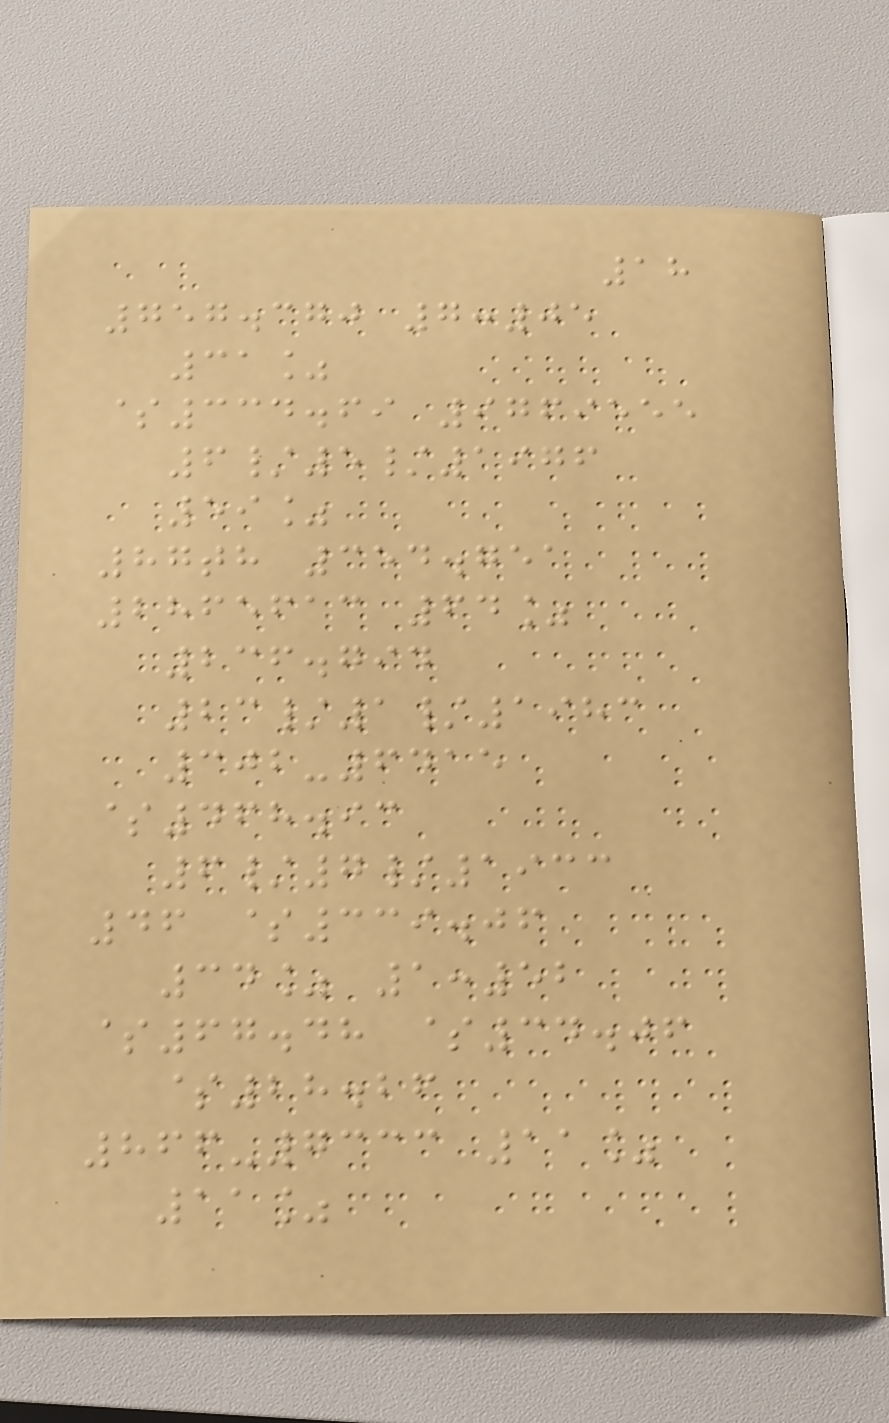18
757.370 7:05
31%
$334.69 9769555
6/5/1976
59%
87th 354.751
2865613 64%
236.794
23/1/1983
302-6415
$468.93
6/7/1933
46 $339.06
34% 1:52
$67.48 $34.06
$28.26
866-7333 11%
11%
